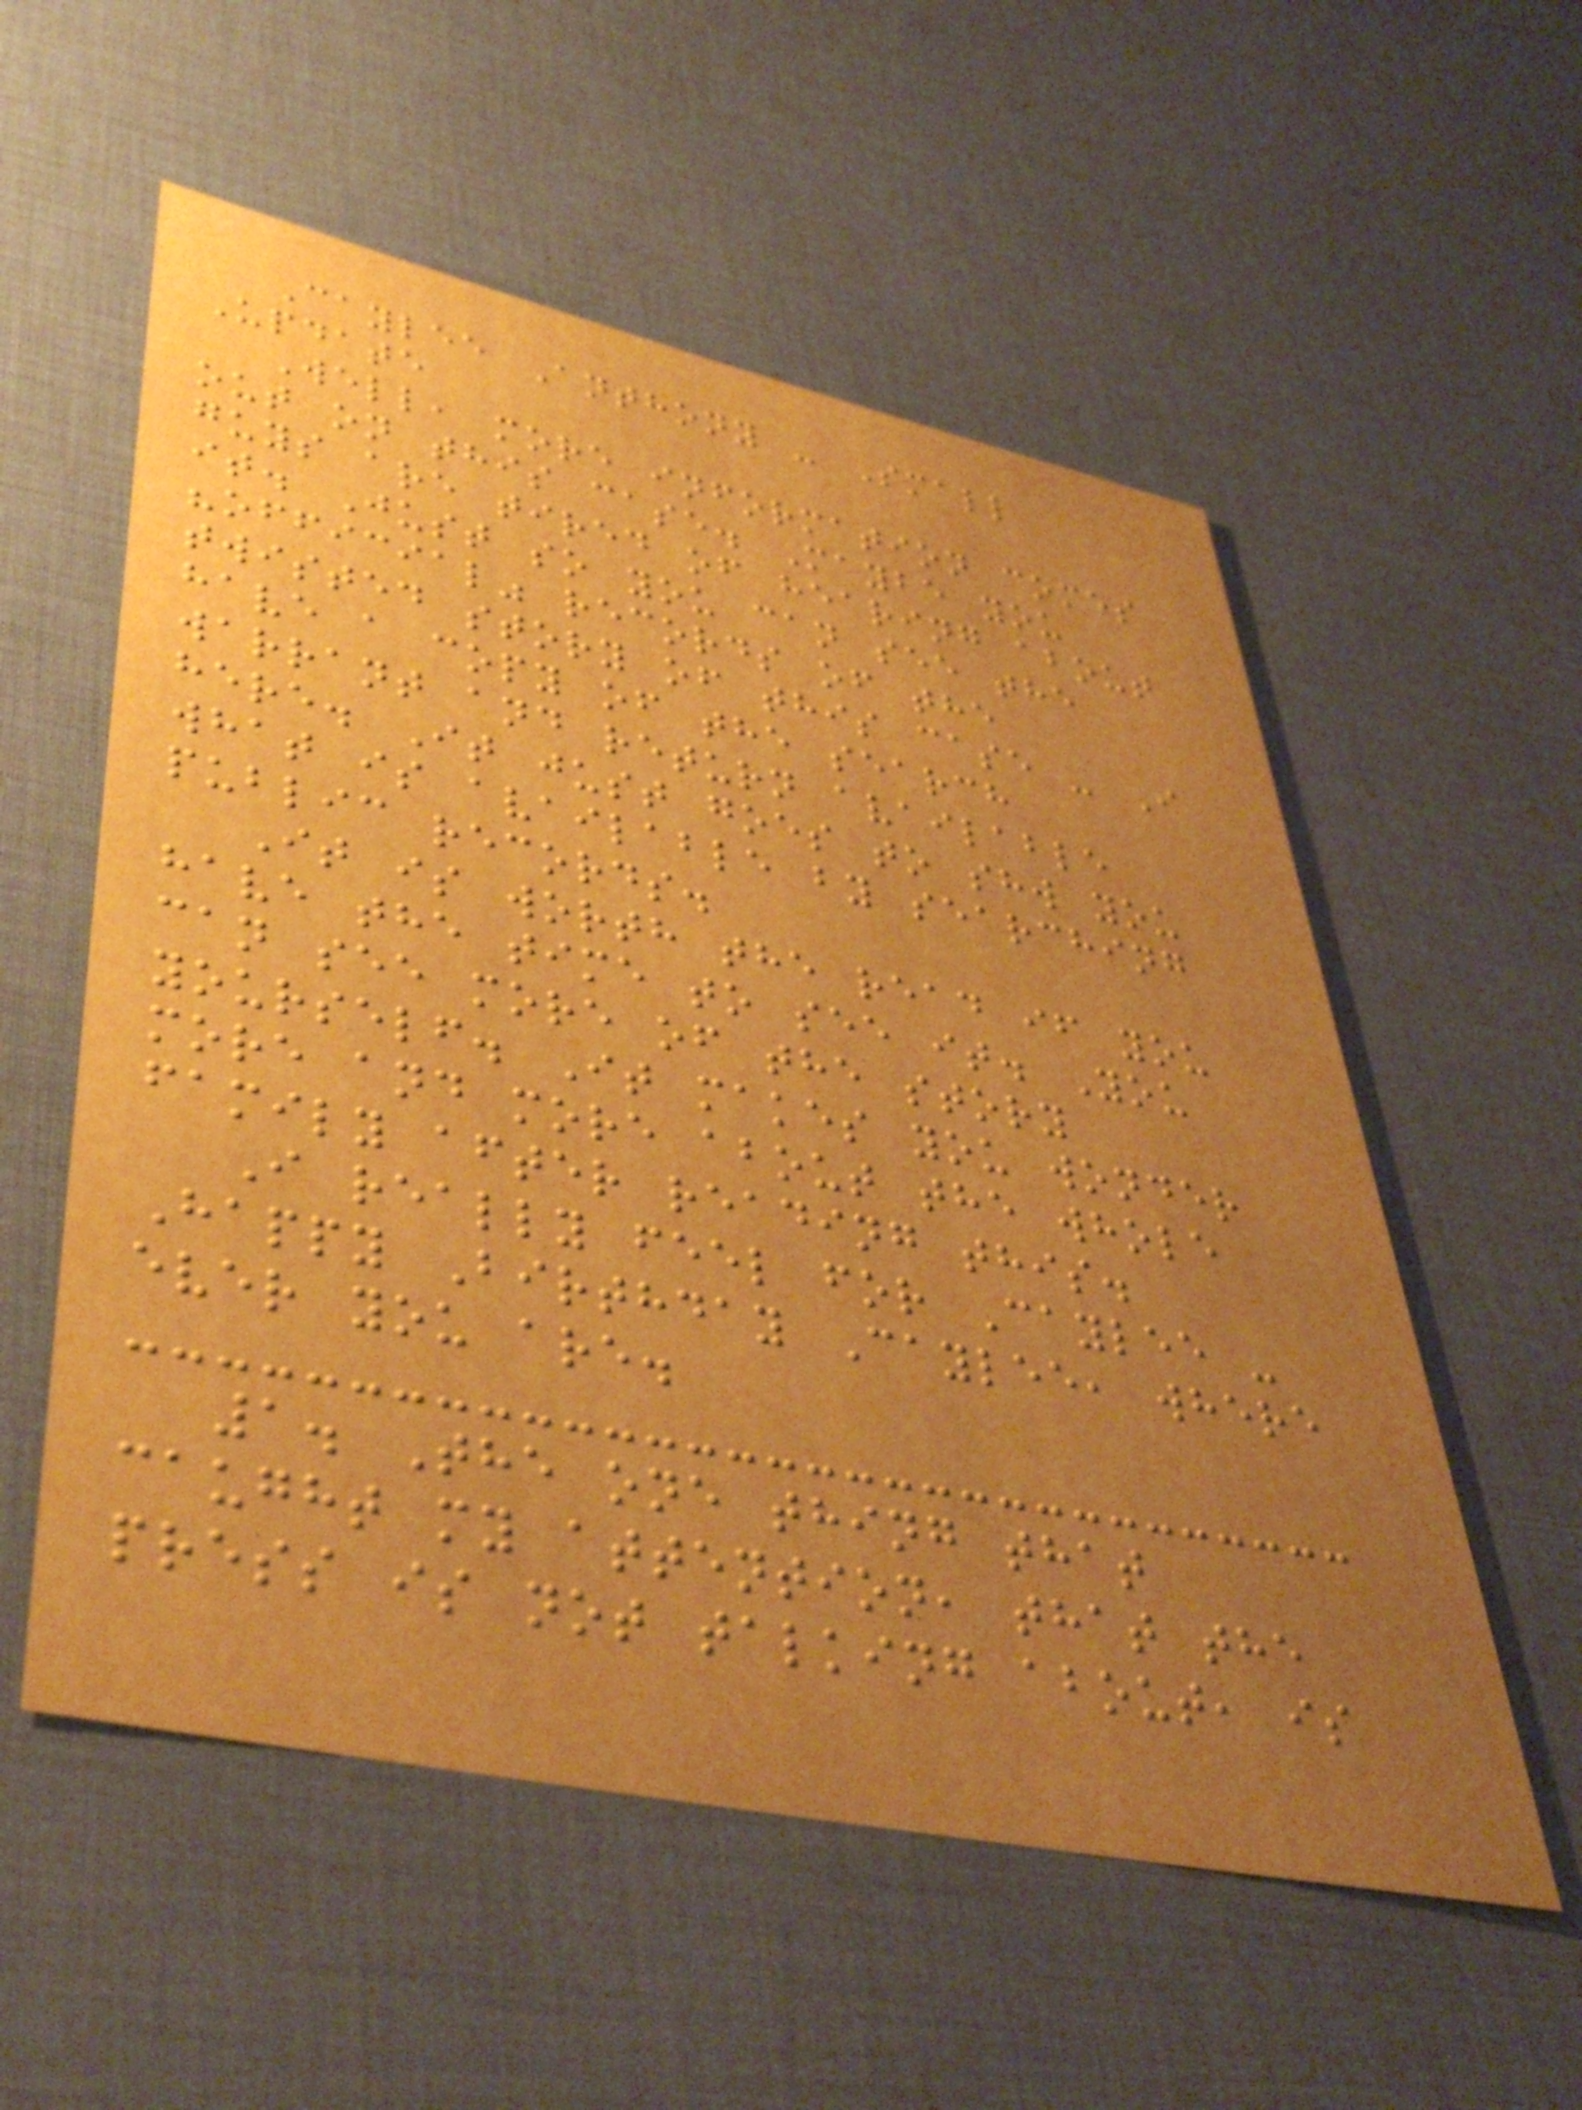Caylee Anthony - Small
Update
Well, more information comes
out on this case. Maybe you
guys are tired of hearing about
it. Just so you can see the
"official" records of the
twisted story of this case - I
have a copy of the search
warrant and return available
here. It just goes to shw you
what is available by searching
public records.
It is worth the read if you
have the time to see it. You
can see more of the story
yourself. It makes you wonder
more and more about the whole
family after reading this.
I really feel for Caylee -
Happy Birthday Caylee, where
ever you are.
1. The one thing that
caught my attention, that the
press is not talking about, is
